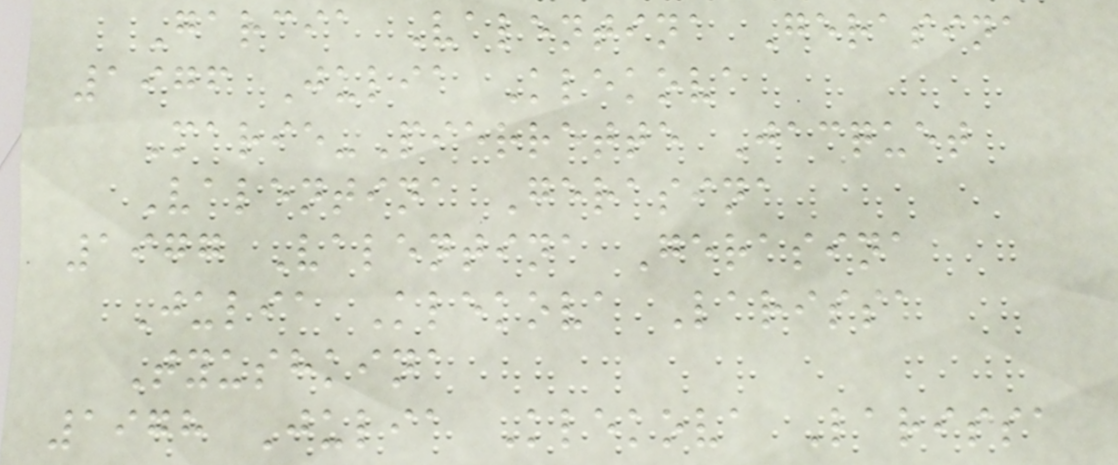Garcia Valentina Gerasina
1976 Julia Klekova
Marie-Pierrette Jacquet
Valentina Gerasina
1977 Valentina Gerasina
Julia Klekova Larissa
Tyushkina
1978 Julia Klekova Larissa
